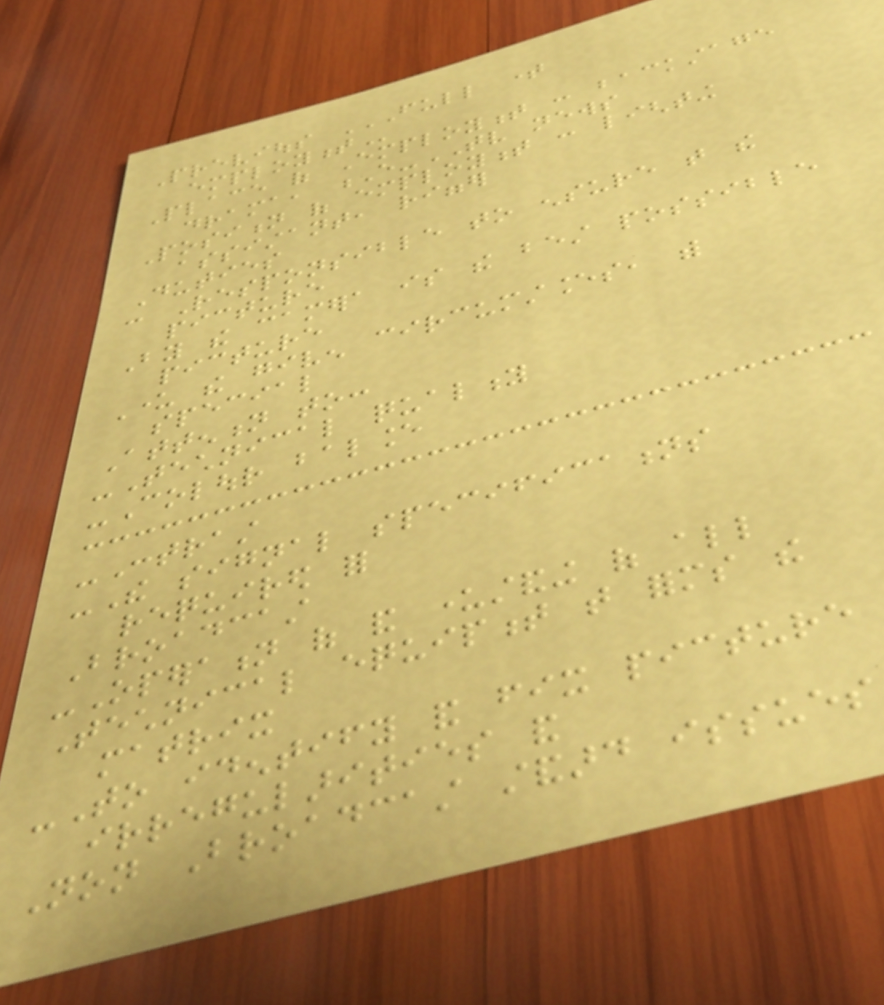Previous FULL TIME
EMPLOYMENT
Place of Employment : backstage
drama, E-TV news
Position of employment : lighting
assistant, rigger
Duties
: Responsible to ensure that the
picture
By the camera is the best possible
picture
Under the given circumstances, with
special
Attention to:
-Technical quality
-Colour balance
-Contrast
-The signal specifications
required for
Broadcast
-Operation of and understanding of all
Technical equipment that forms the
matrix
-To identify and fix picture
irregularities and
Non Broadcast standard issues
